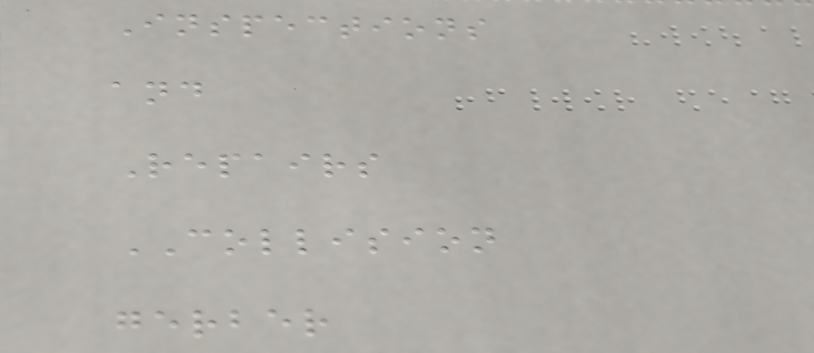Inspections
and
Repairs
COLLISION
gerber
